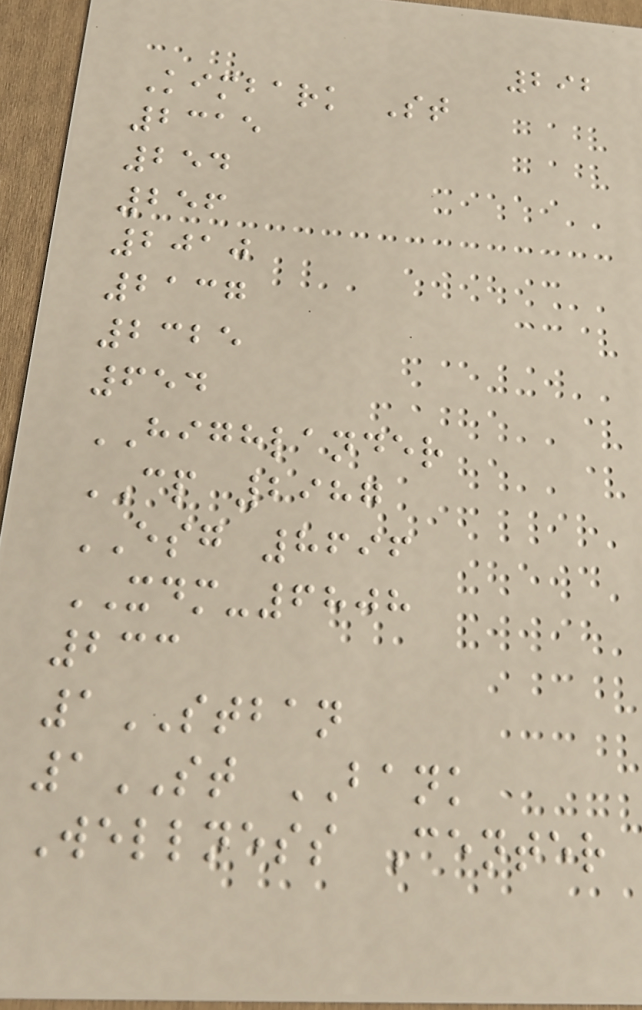292
Kimbark St
2315
254
256
2010
2137
2325
654
HIGHLANDER
CP 2987
ESG 8696
XDM-6808
233
1STBAN
1ST BANK
Wellness Center
